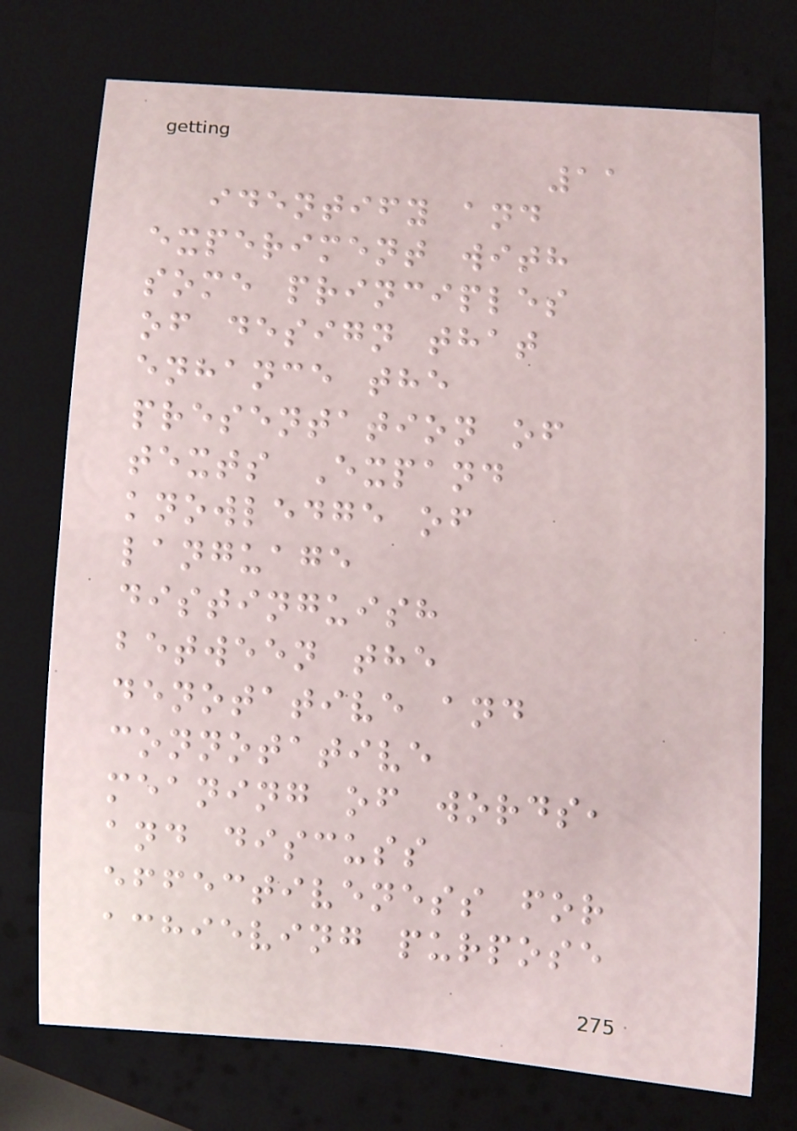11
identify and
experiment with
some principles
of design that
enhance the
presentation of
texts Expand
knowledge of
language
distinguish
between the
denotative and
connotative
meaning of words,
and discuss
effectiveness for
achieving purpose
